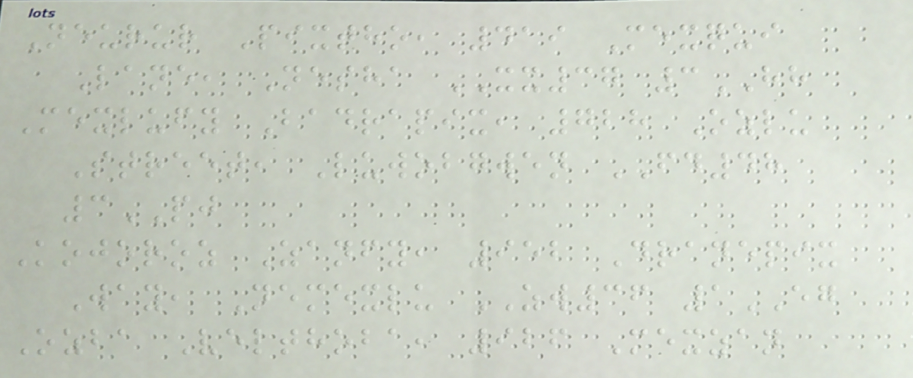Neurur Pixtho, 419 Mexqui
Lane, Nesha XX37 3HH
Mexlufy Badrapix, 728 Ozlu
Street, Luwobgwen FD48
3PJ
Kojoroz Zanfy, 952 Dranepix
Way, Nemexlu ZW36 1EG
Ozba Velthoba, 926 Mexzan
